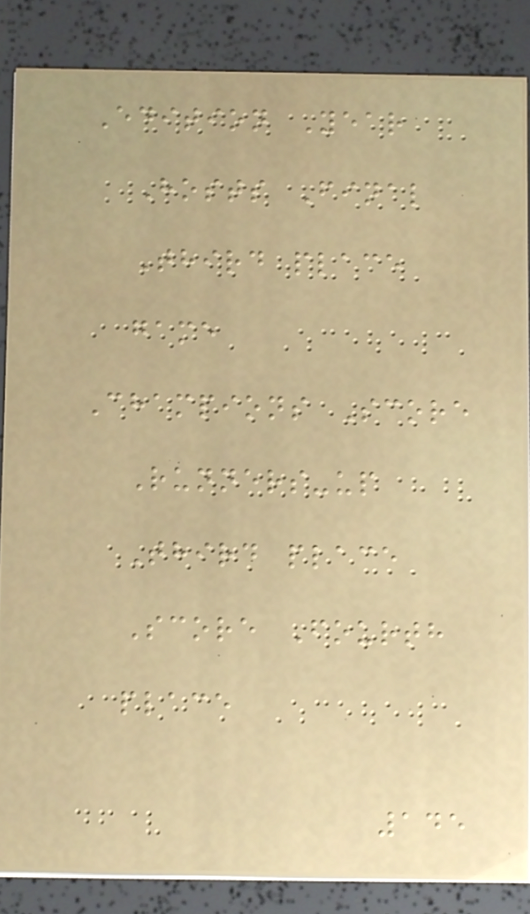Edition Year
Hosts Final
Third place
game
Champions Score
Runners-up
Third place
Score Fourth
place
145
